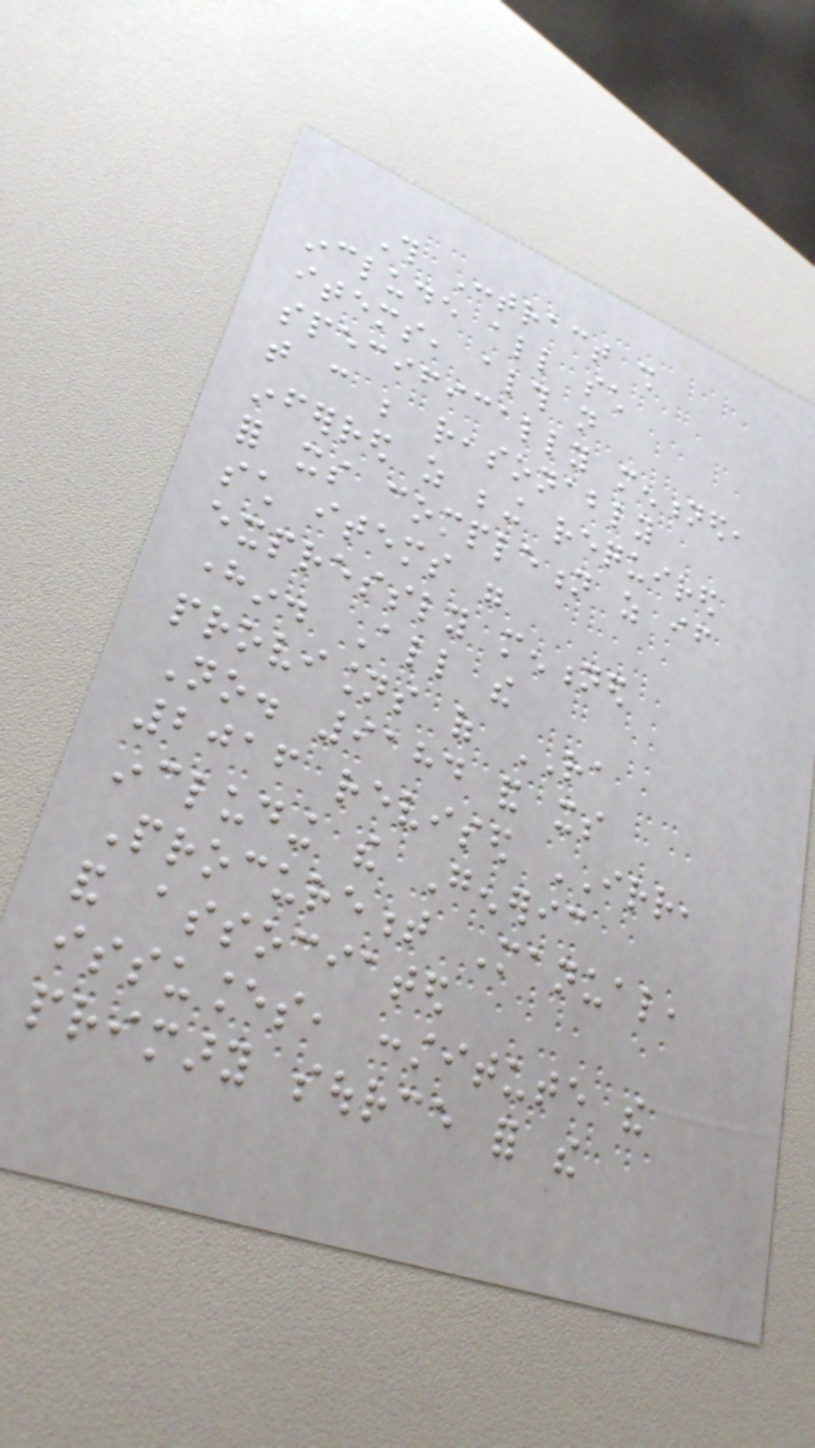This Contract shall
include all such
items, although not
specifically mentioned,
that can be reasonably
inferred as being required
for its completion as if
such items were
expressly mentioned
herein. All the
provisions of RA
No. 9184 and its
2016 revised IRR,
including the Generic
Procurement Manual,
and associated
issuances, constitute the
primary source for the
